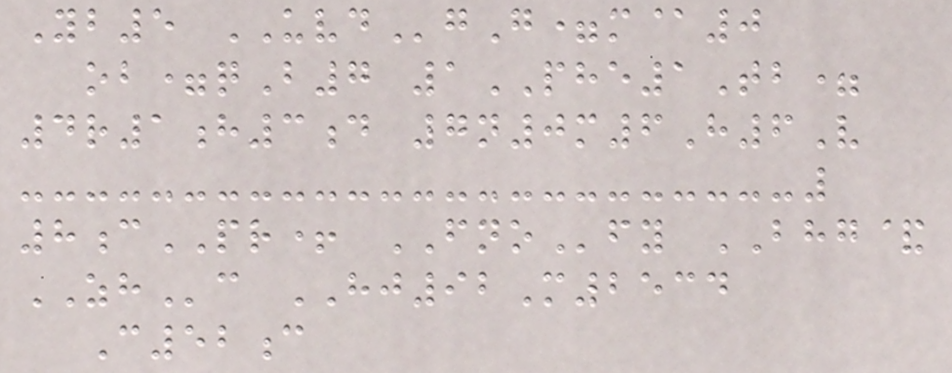Yb5 UVDgG=m@0
ob=qB7 1PHE1Tb=
4r1h3d 7n0m6H6V
8cPR+ FNOfy BHG&
ZHc HJ92M2534
C52c
